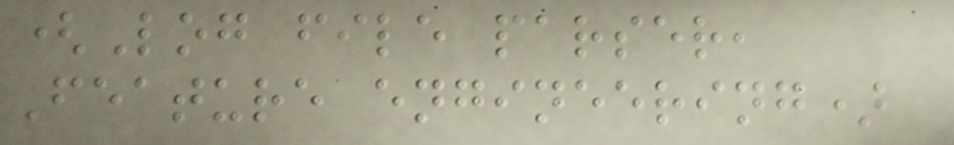(Log file parser,
Feature engineering)
